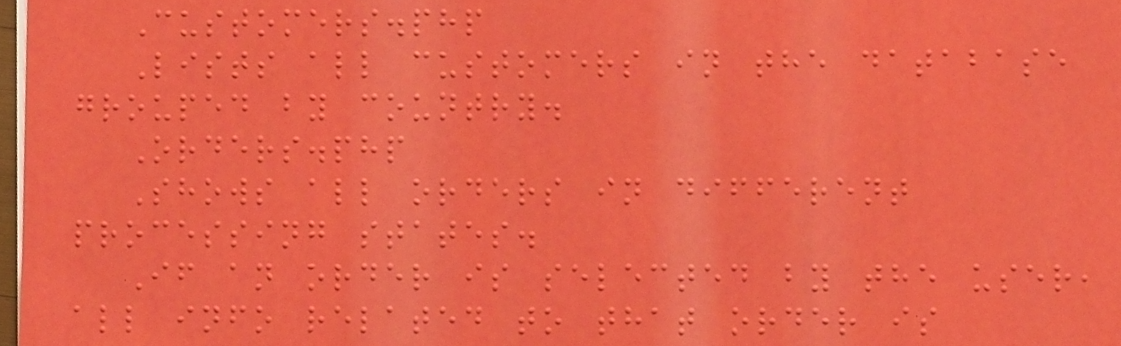Customers.php
Lists all customers in the database
grouped by country.
Orders.php
Shows all orders in different
processing states.
If an order is selected by the user,
all info related to that order is
